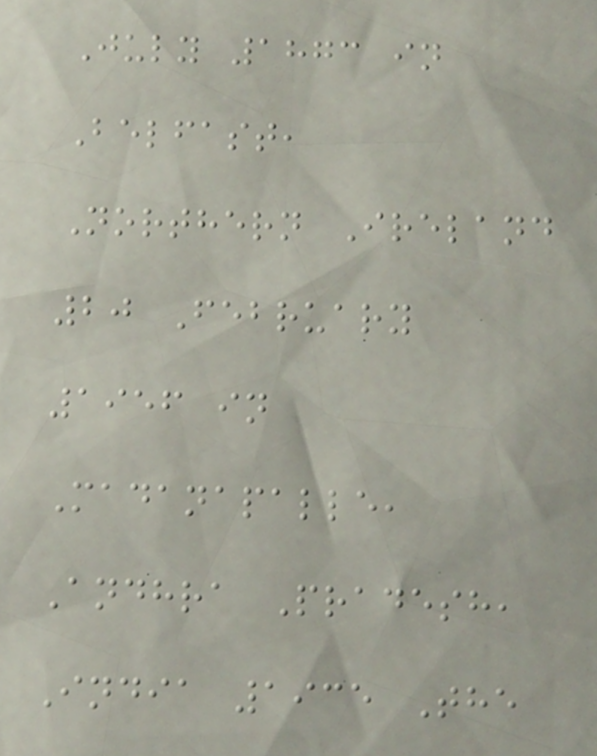July 1873 in
Belfast,
Northern Ireland
20 February
1956 in
Madanapalle,
Andhra Pradesh,
India 1935 The
